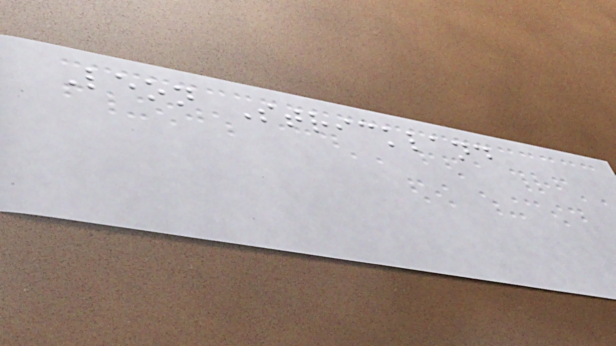Leon Strickland
